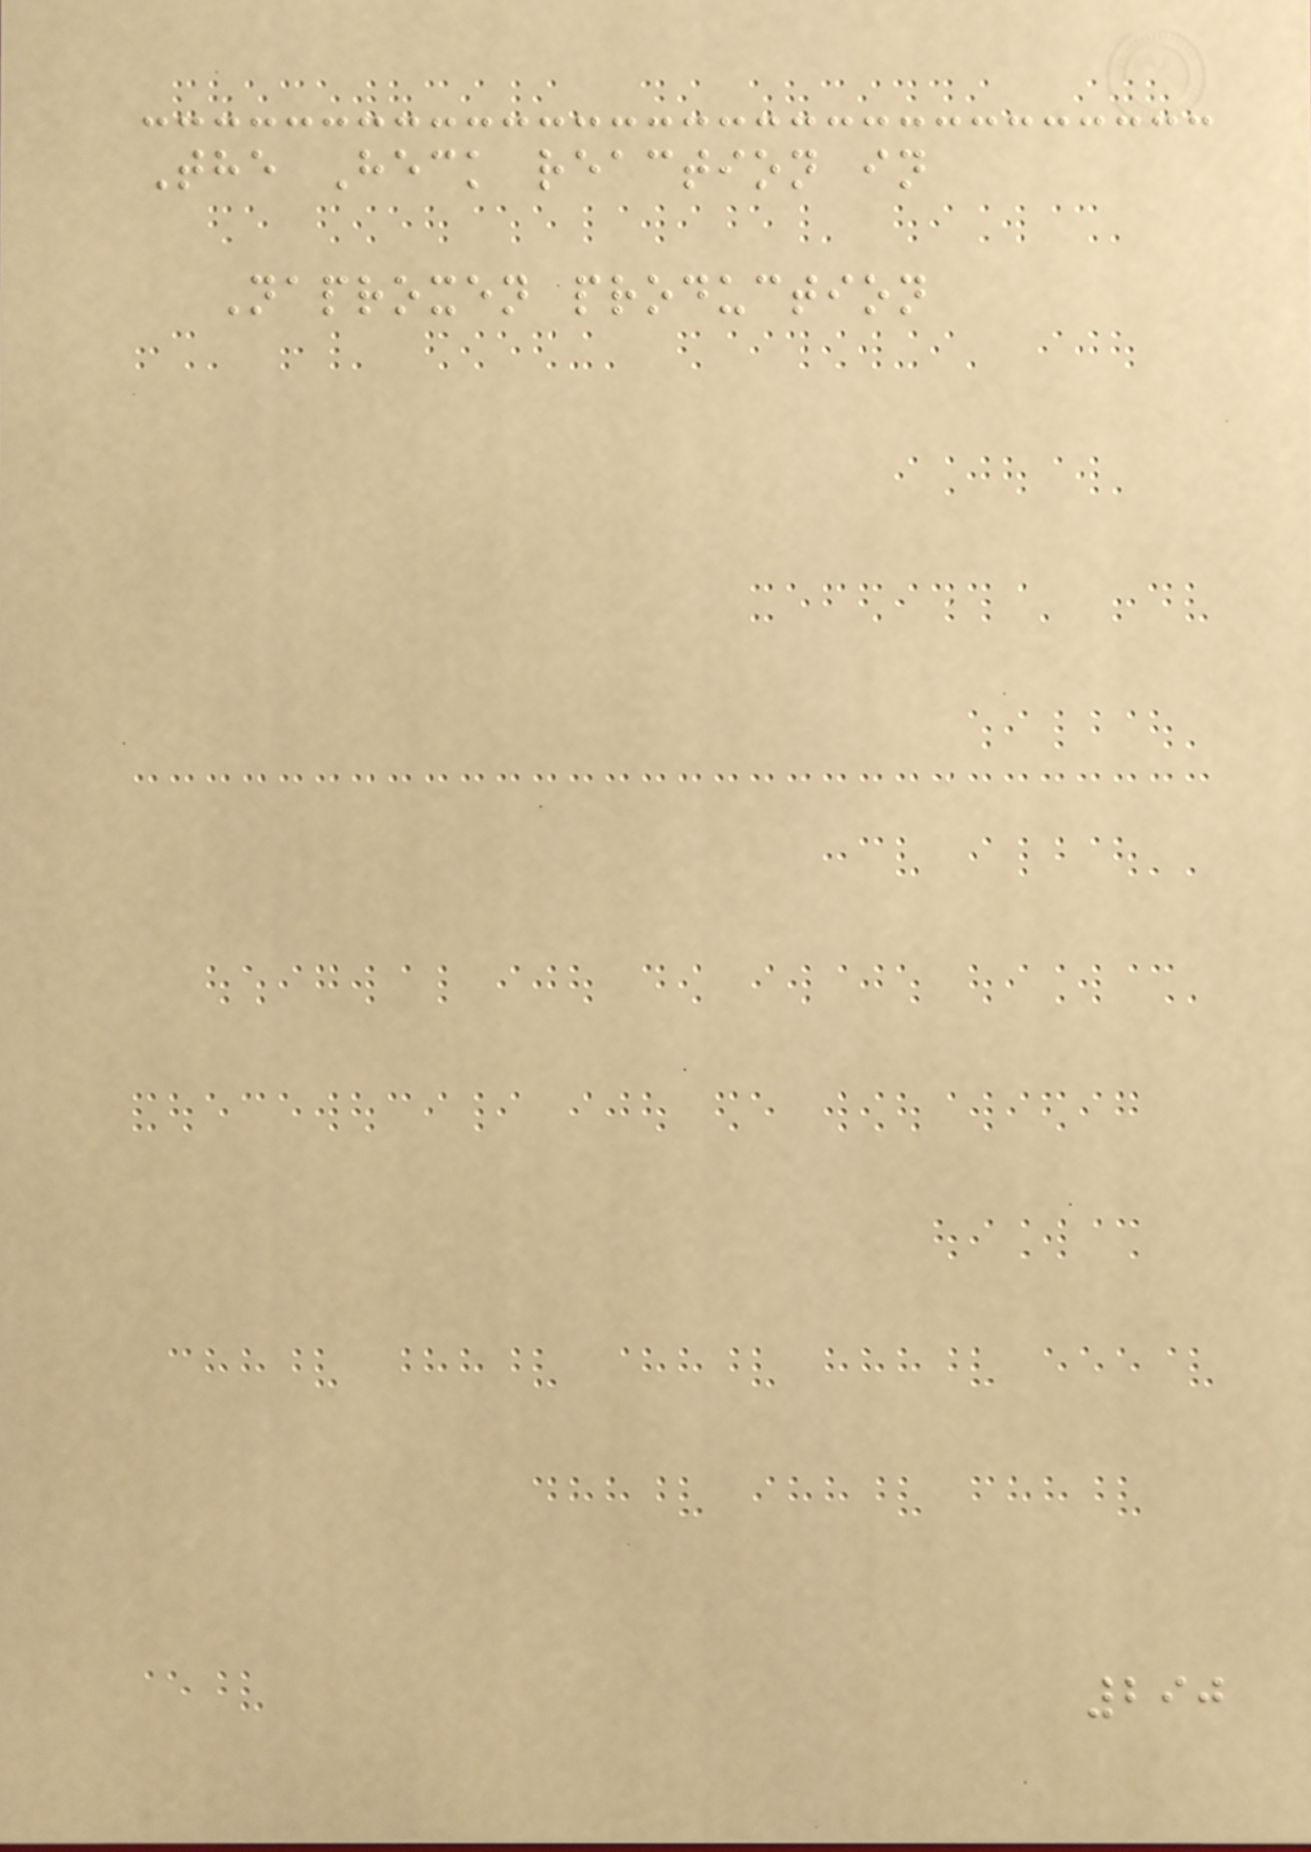The Heck reaction in
Naproxen production
290
